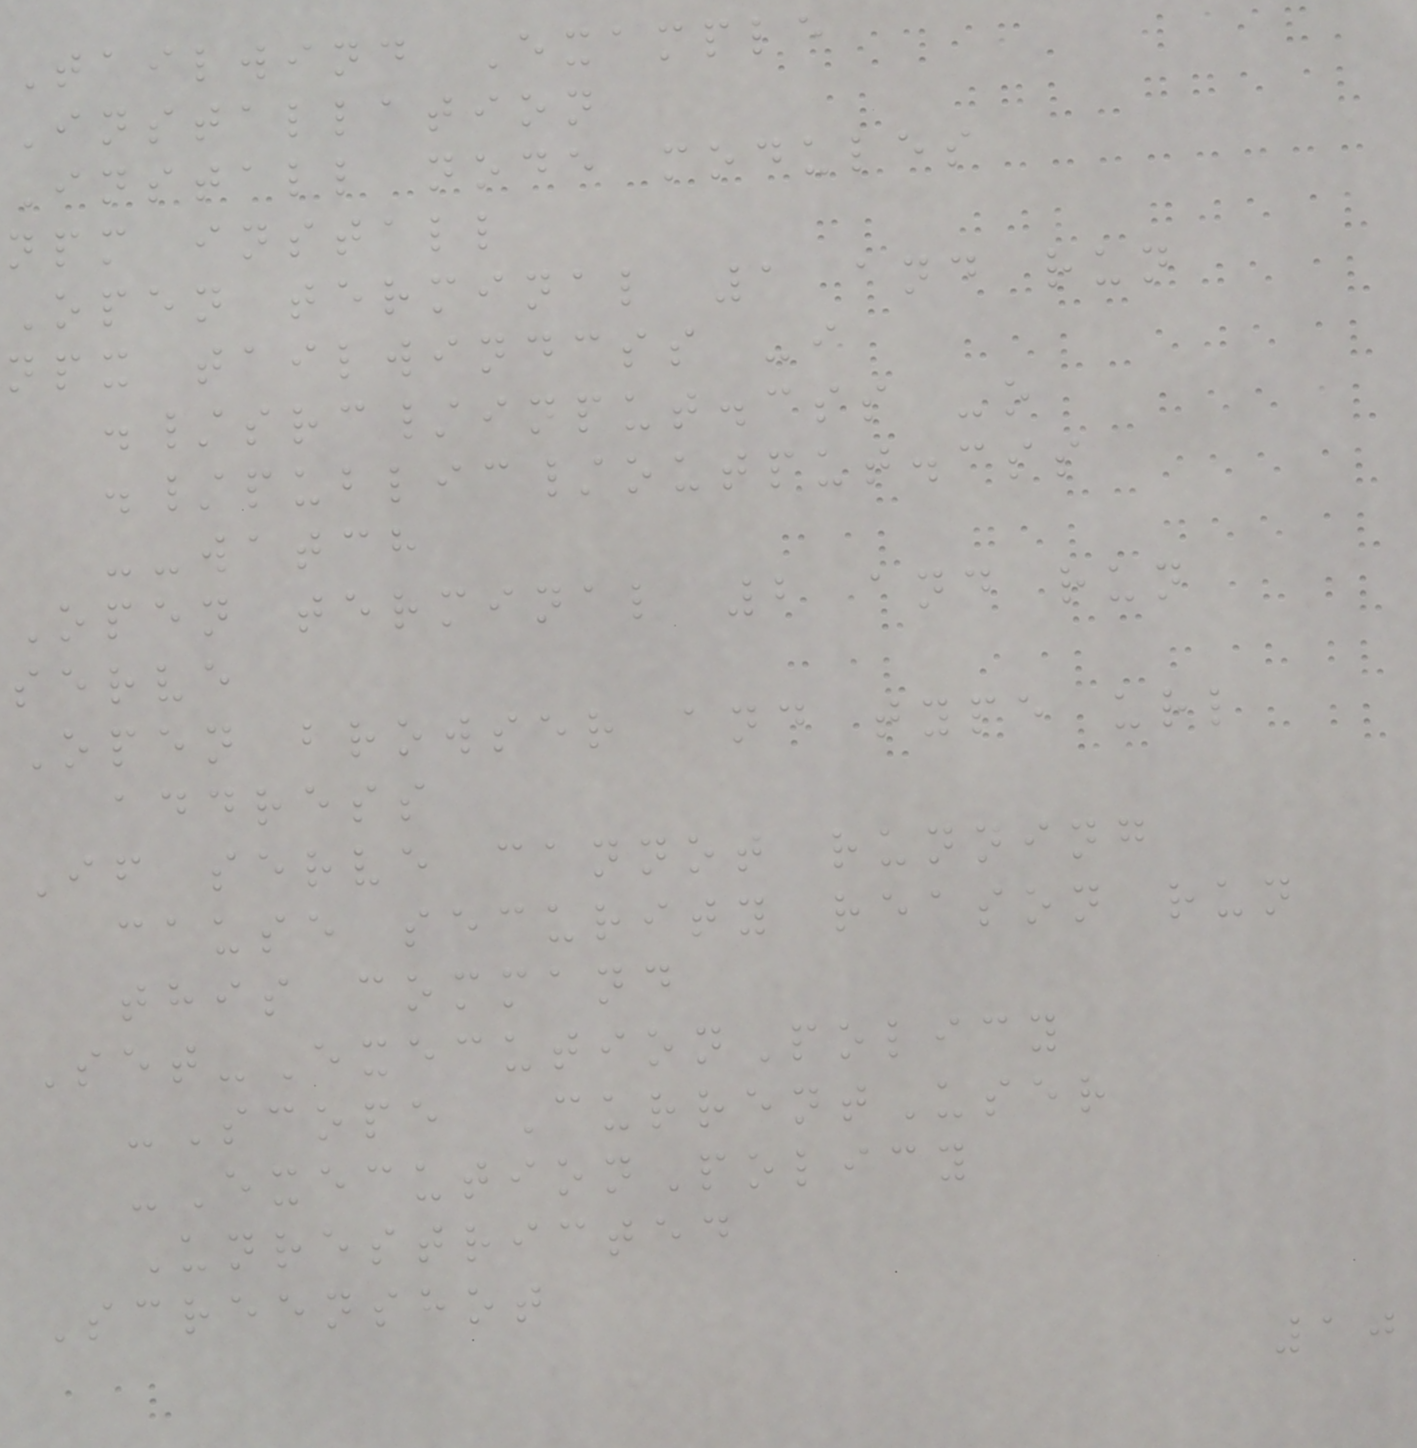Tailwind Example
Installation
Install node modules
npm install
Open terminal 1 and run
npx tailwindcss -i
./src/input.css -o
./public/output.css
--watch
Open terminal 2 and run
serve
Open browser and type url
address
If serve cannot running
cause security reason run
this command
Set-ExecutionPolicy
-Scope CurrentUser
-ExecutionPolicy
Unrestricted
Screenshot
10
